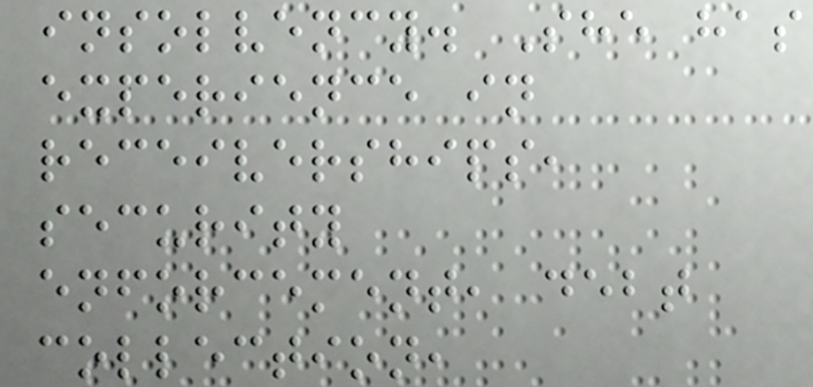insolvency. She has
experience in
receiverships,
security
enforcement, debt
collection,
